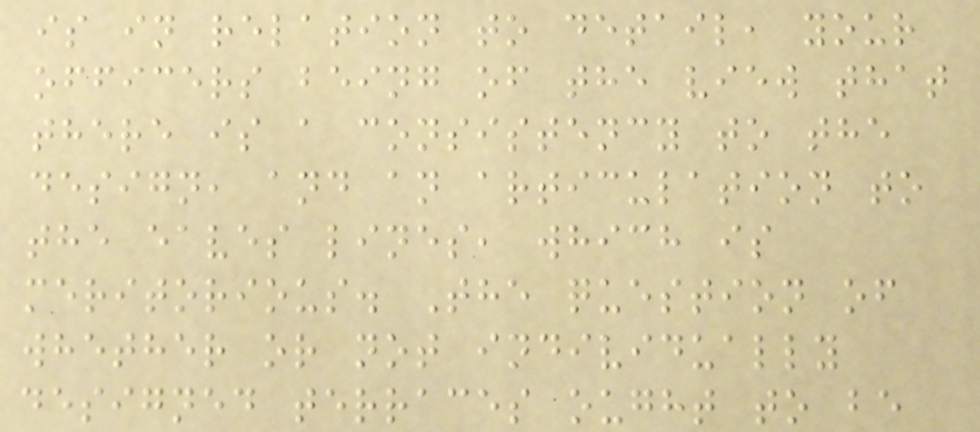is in relation to detail, your
officers being of the view that
there is a consistency to the
design, and an articulation to
the eaves lines, which is
meritorious. The question of
whether or not individually
designed terraces ought to be
